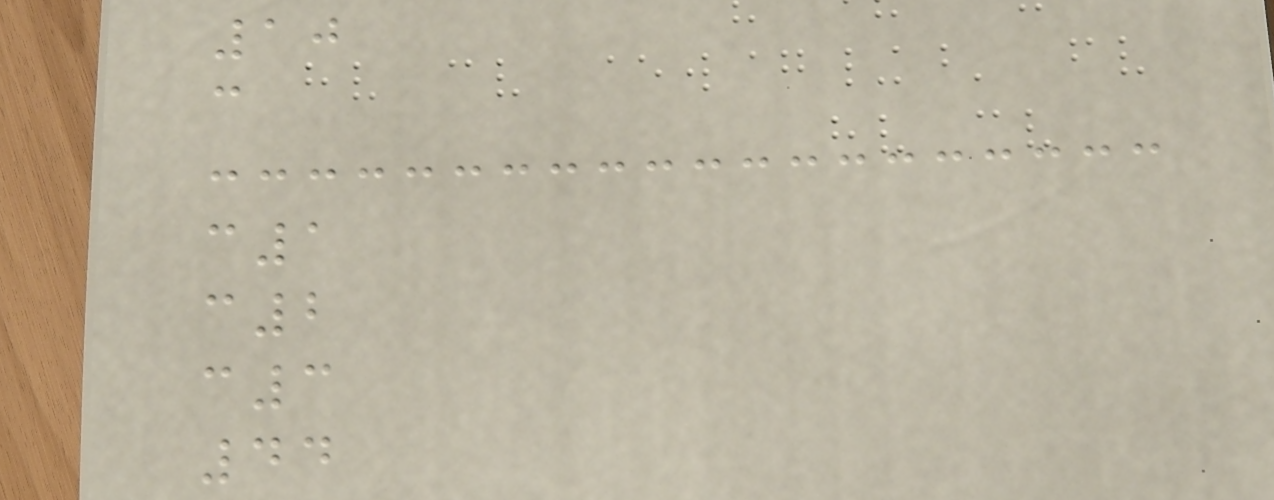10
c
c1
c2
c3
44
